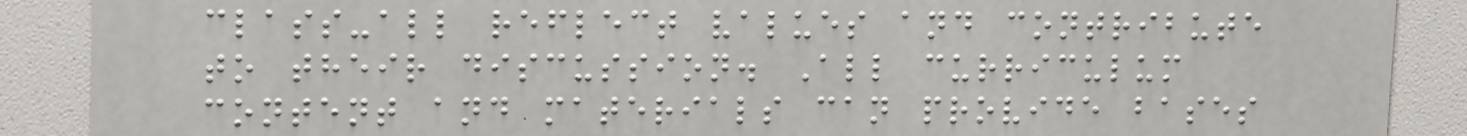class-all reflect values and contribute
to their discussion. All curriculum
content and materials can provide bases
